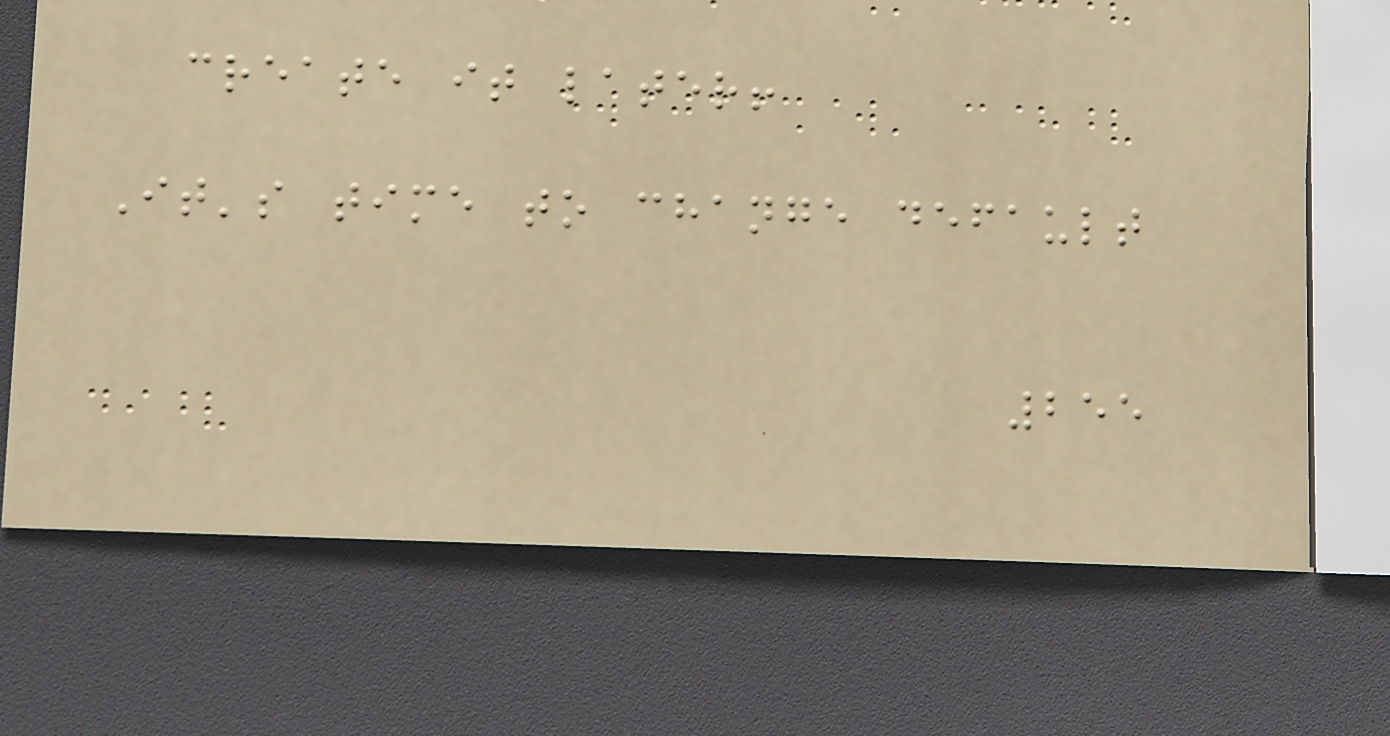create it later!
It's time to change default
255
